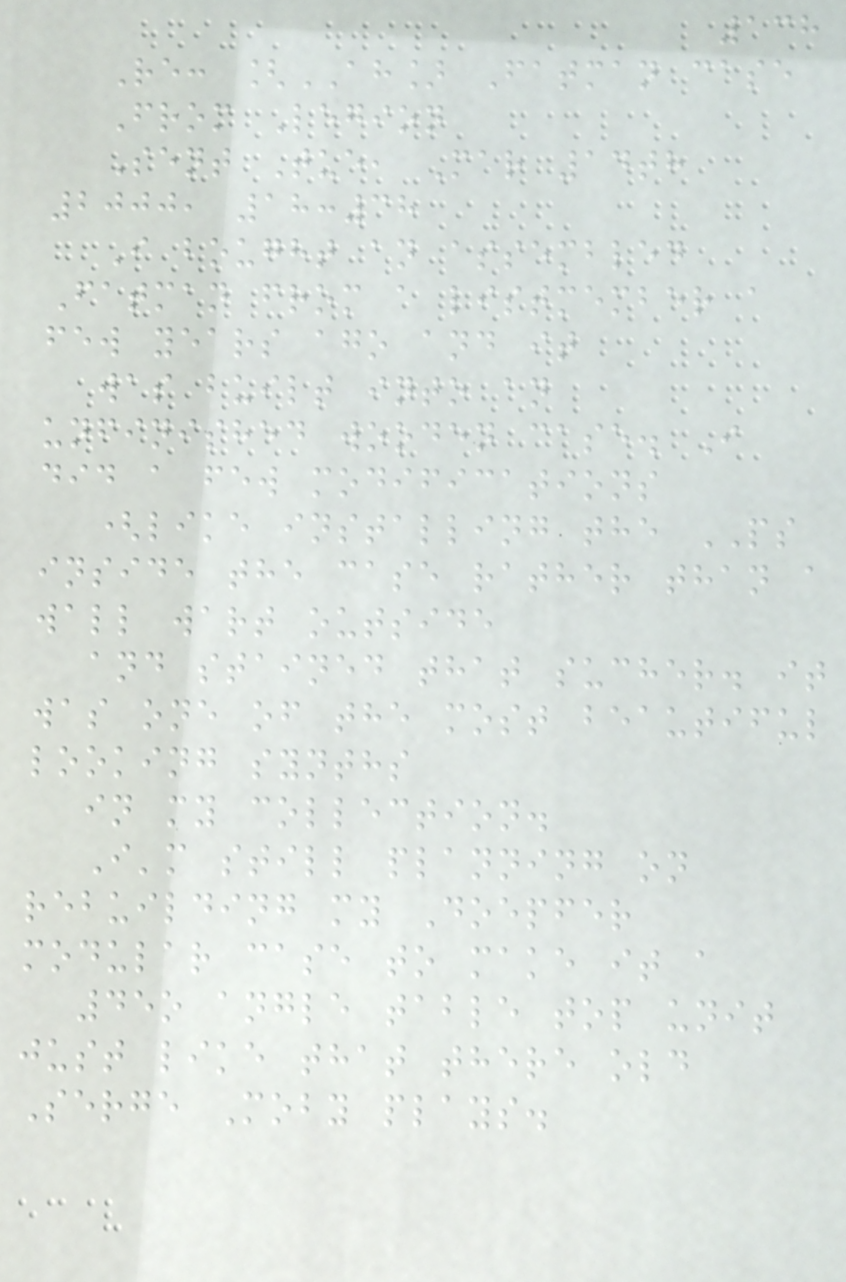138
Re: [AH] Fatman case
From Legion
Sent Tue, Mar 14th
2000, 18:38
I bought an assembled
Fatman from a listmember a
few years ago and it
was built into an
unfinished wooden case. I
did a few modifications
(like installing the PS
inside the case rather than a
wall wart outside
and stained that sucher. it
was one of the most beautiful
looking synths
in my collection.
I'm still planning on
rebuilding my Doepfer
modular case to make it a
45o angle table top unit
just like that there old
Serge Moby plays.
